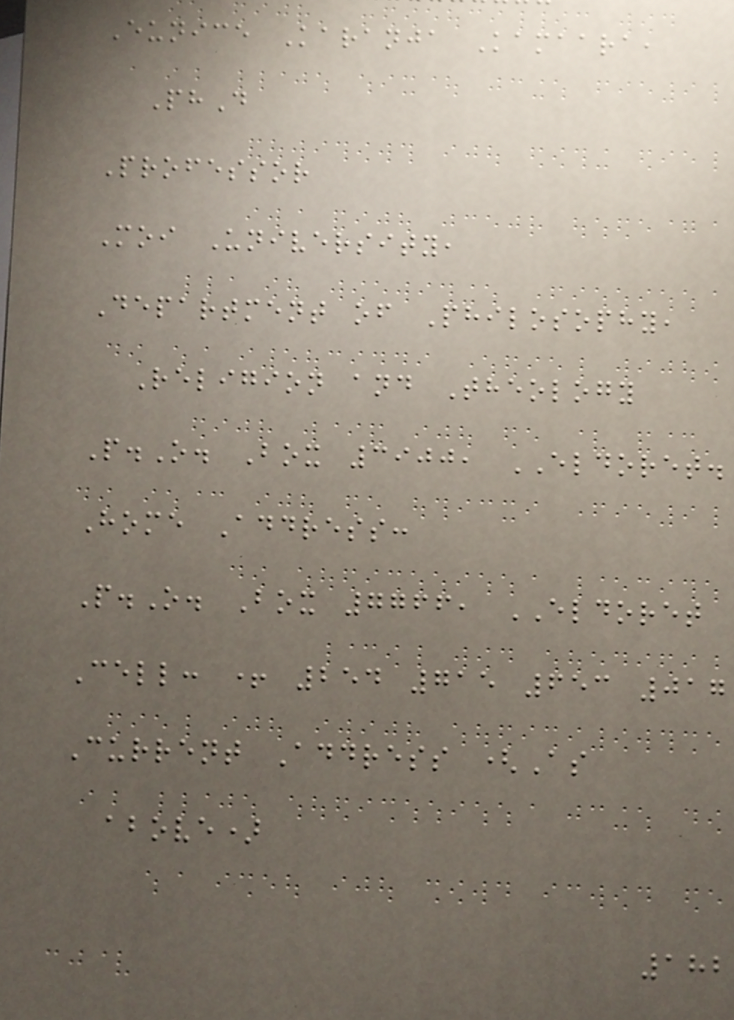Eunice Karanja Kamaara,
PhD
Professor
Moi University,
Department of Philosophy,
Religion and Theology
P.O. Box 3900, ELDORET.
Home Address:
P.O. Box 7766, ELDORET
Cell: + 254 715 653 017
Current Address (As
above)
182
